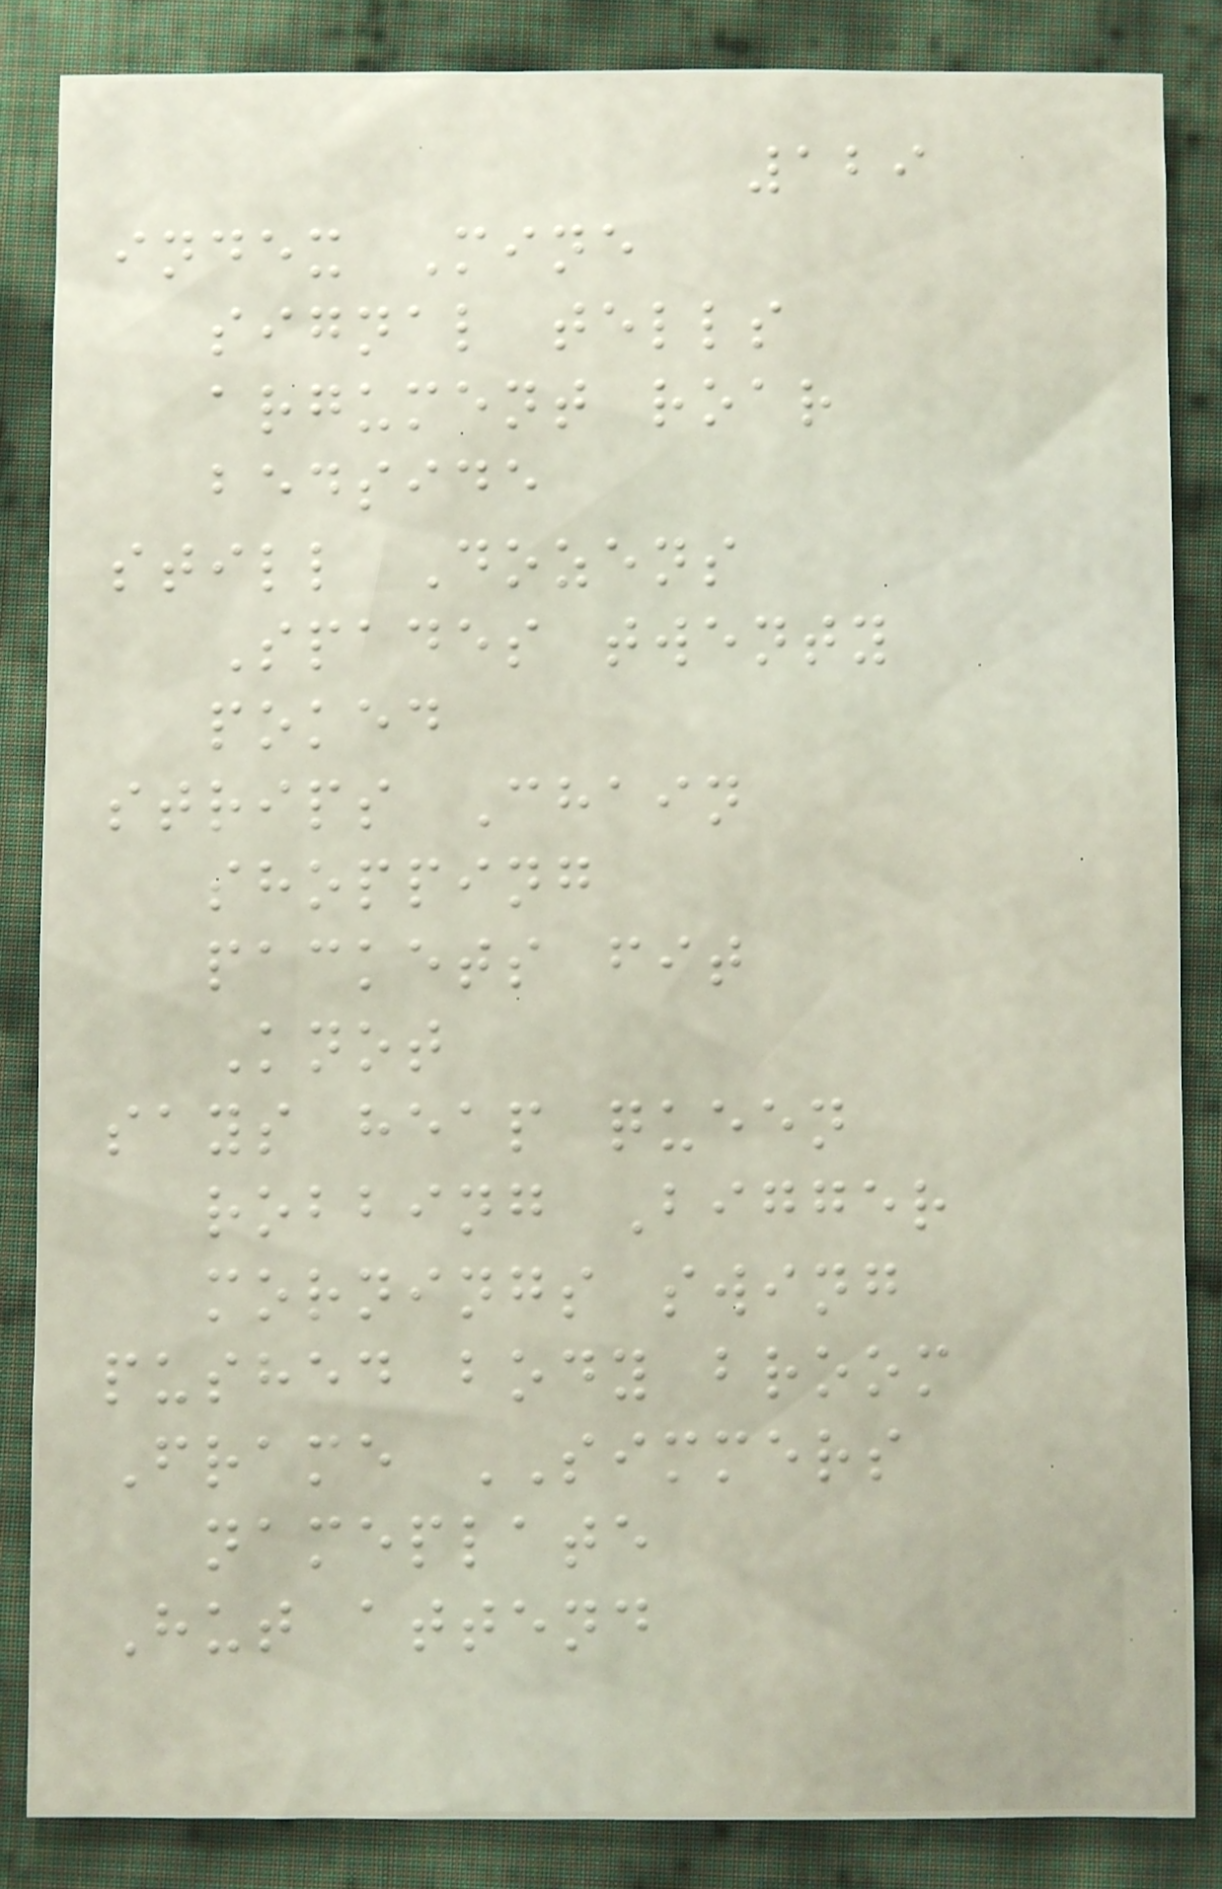129
index Mine
signal tells
argument roar
bedside
still Dozens
Spades twenty
poked
strips Chain
shopping
packets fit
Knot
says heap queen
robbing Bigger
mornings swing
pushed body broom
Frame SIMMERS
nameplate
Hut attend
